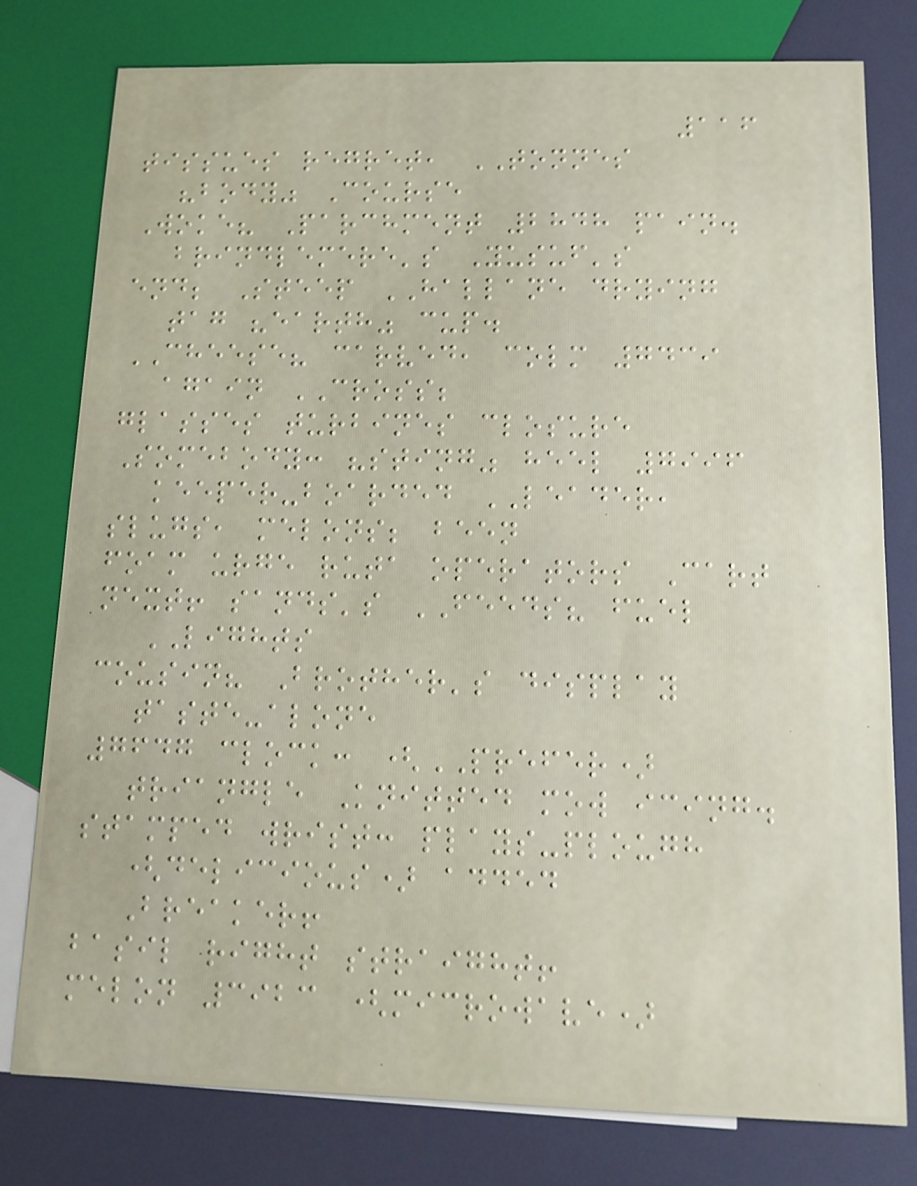116
tissues regret, TONNES
"body" Course
Woke? Parchment 2848 pain.
brindlemere's Yusuf's
end; Steep HALLANE drying
tag "earth" cup.
CHEESE? carved, colm 7439
again CROSS;
glasses turbines closure
Somebody: "sting" heel 7996
keeper-boarded LEADER,
slugs, melons; been
foam urge ruta operators Cart
next! sands's FEEDS? fuel
LIGHTS
cousin? Brother's display
taste-alone
7647 clock: (PREFER)
triangle Knitted mow icing.
stamped wrist: plays-plough
(delicious) added
Breaker!
basil right straight!
melon 3923 (microwave)
